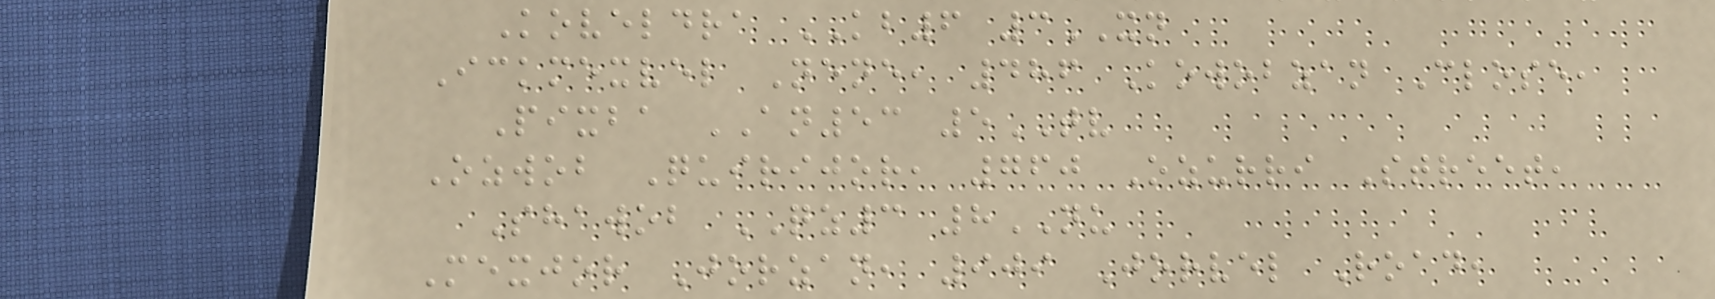Koveldra KB6 3XN
Ickmexvel Nene, 486 Kowobzan Close,
Pixba AN53 5TV
Ozwob Quirijor, 760 Ozurri Street,
Shawob QZ3 8NU
Mexjor Jorzan, 909 Jorvel Road,
